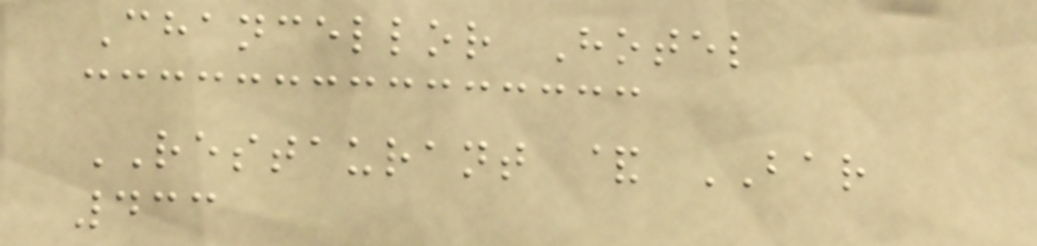Chancellor Hotel
RESTAURANT & BAR
433
